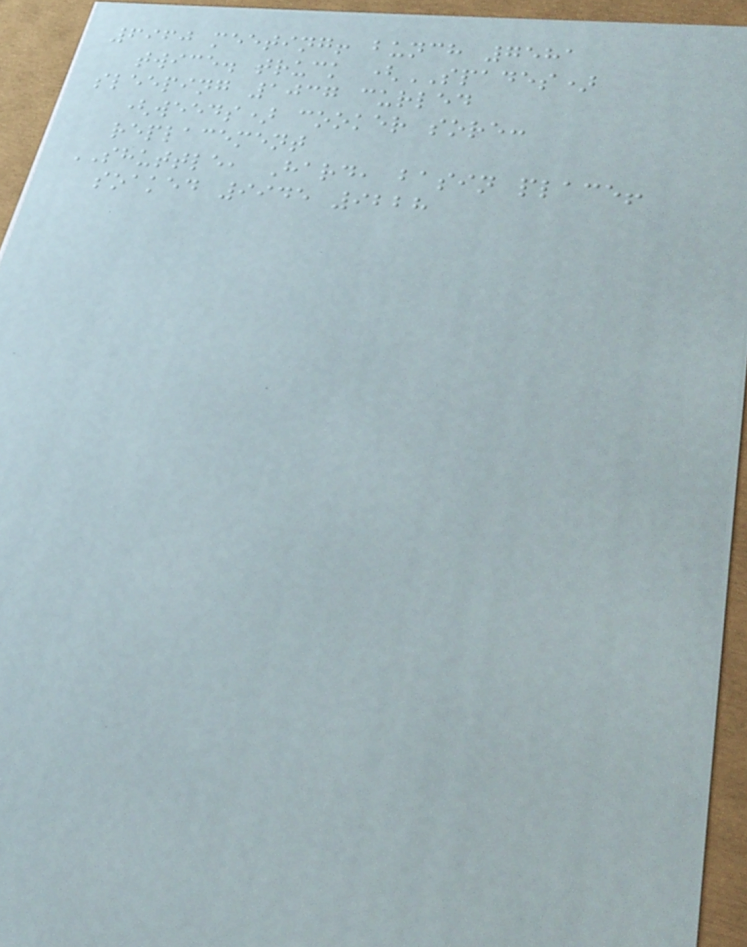6960 meeting! bunch 7581
twice. truck (SPADES)
sleeping 1037 curled
(weeds) cooker sore:
replacement
SHUTTLE, Hard, basin place!
soaked 9945 9228
